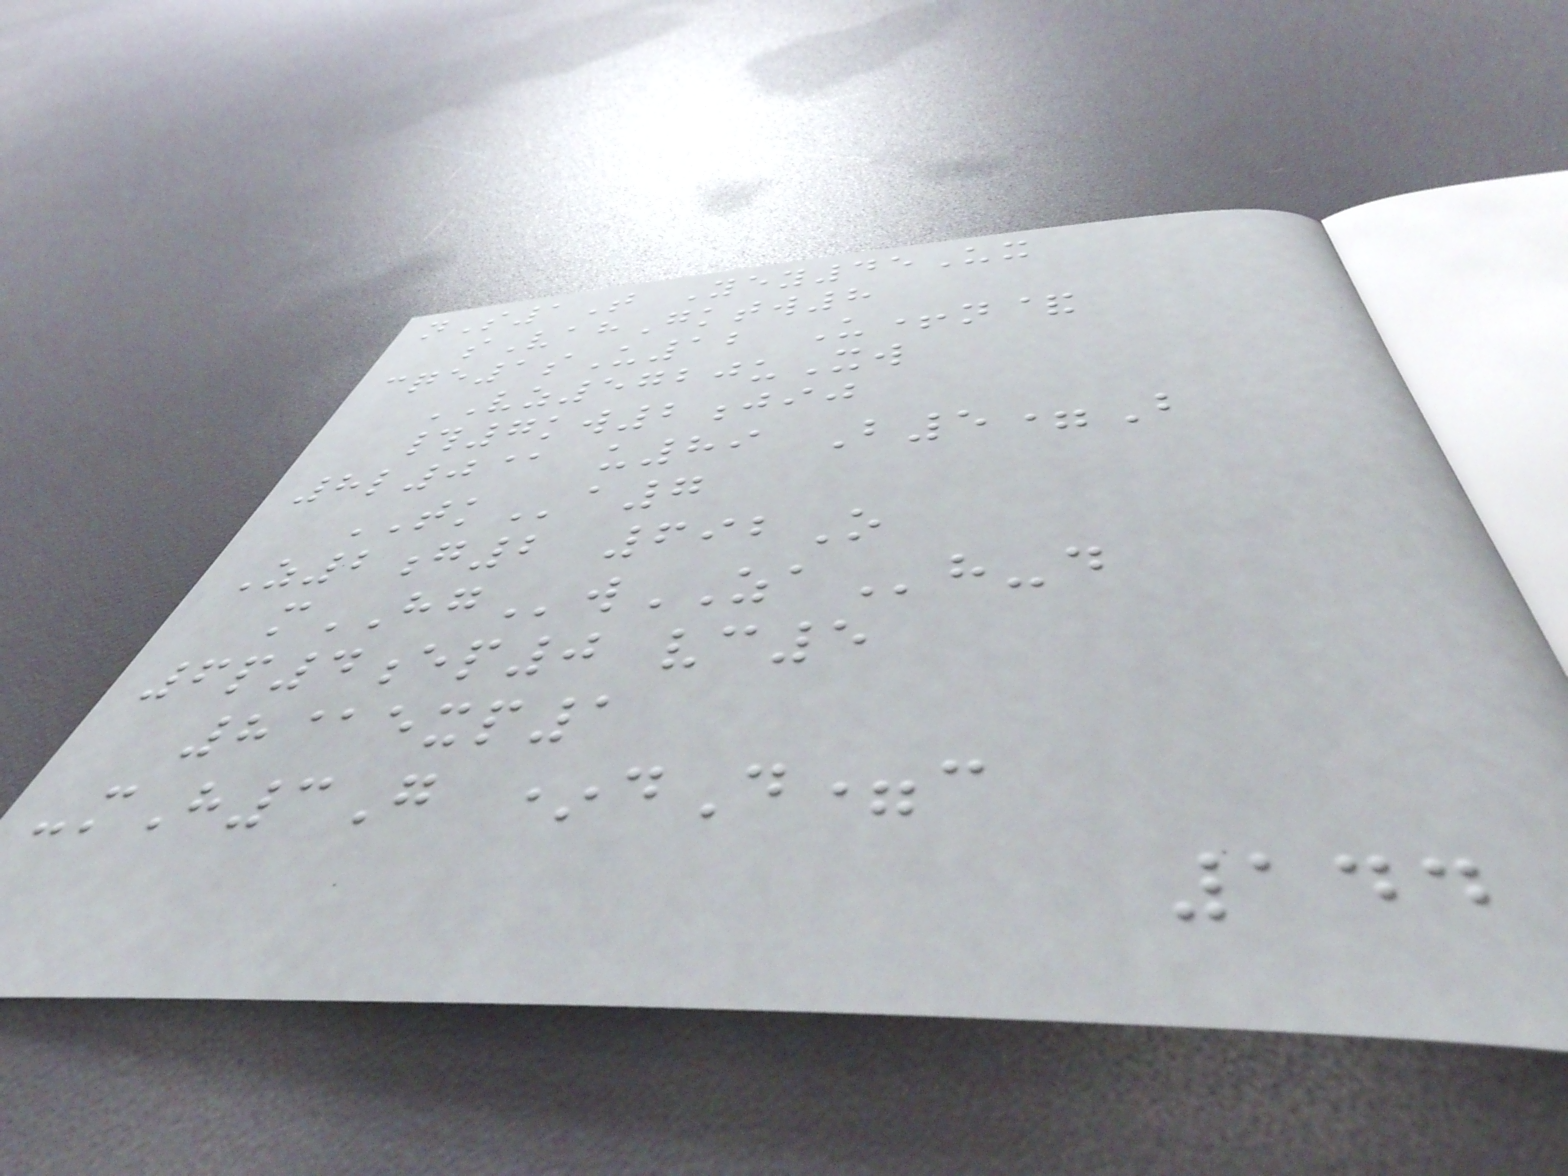nS1T Yey45Ux
sVahGktw8
cqe1sU12 U+n&
VZ5720uXw
#7kw2jij
8l0@ u89 B5=B
TKa7
Z2g2 692O
mHGwZAh-d
6p4ep0 vc5
8@exp1
-mH3G *dD=c
144
